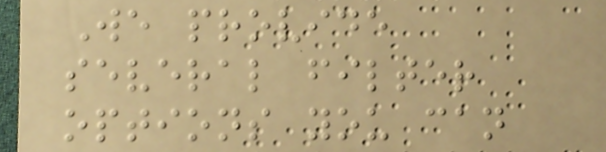We provide
several filter
options you can
